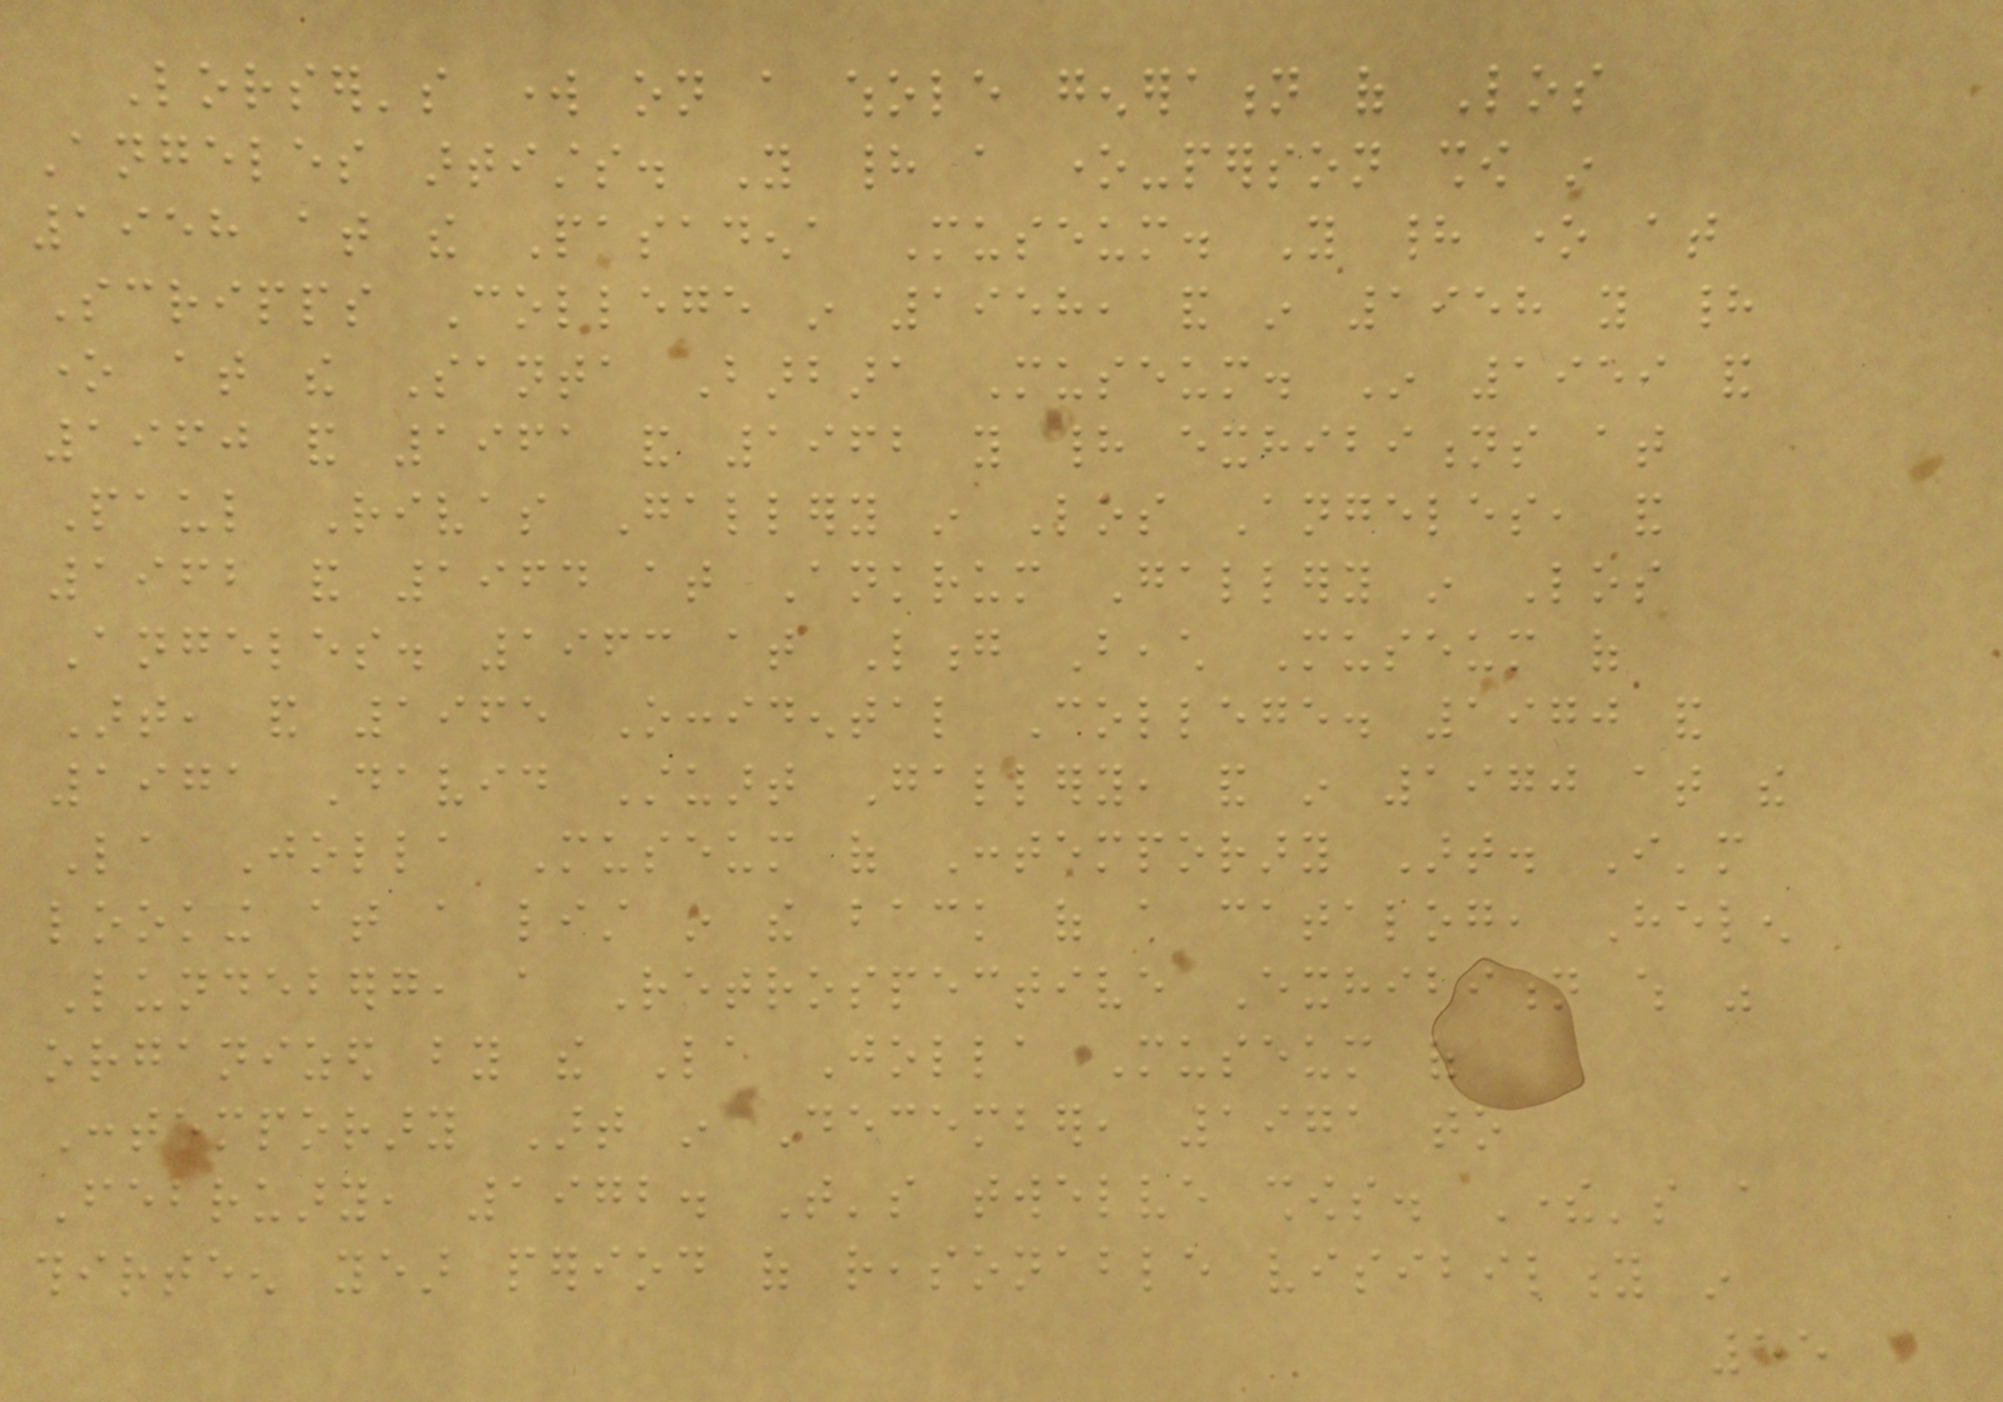Lorser's work on a whole generation of Los
Angeles artists. You had a one-person show in
1958 at the Pasadena Museum. You had one at
Scripps College in 1958, and in 1958 you had
one at the Santa Barbara Museum. In 1959 and
1960 and 1961 and 1962 you had exhibitions at
Paul Rivas Gallery in Los Angeles, and
1962 and 1964 at Ankrum Gallery in Los
Angeles. 1963 at Long Beach Museum of
Art, and 1965 Occidental College. 1970 and
1971 David Stuart Gallery, and in 1970 at the
La Jolla Museum of Contemporary Art. I'm
looking at a list in the back of a catalog, Helen
Lundeberg, a Retrospective Exhibition which was
organized by the La Jolla Museum of
Contemporary Art in December, 1971 to
February, 1972. That's twelve shows. There's a
thirteen year period of reasonable visibility in
55
